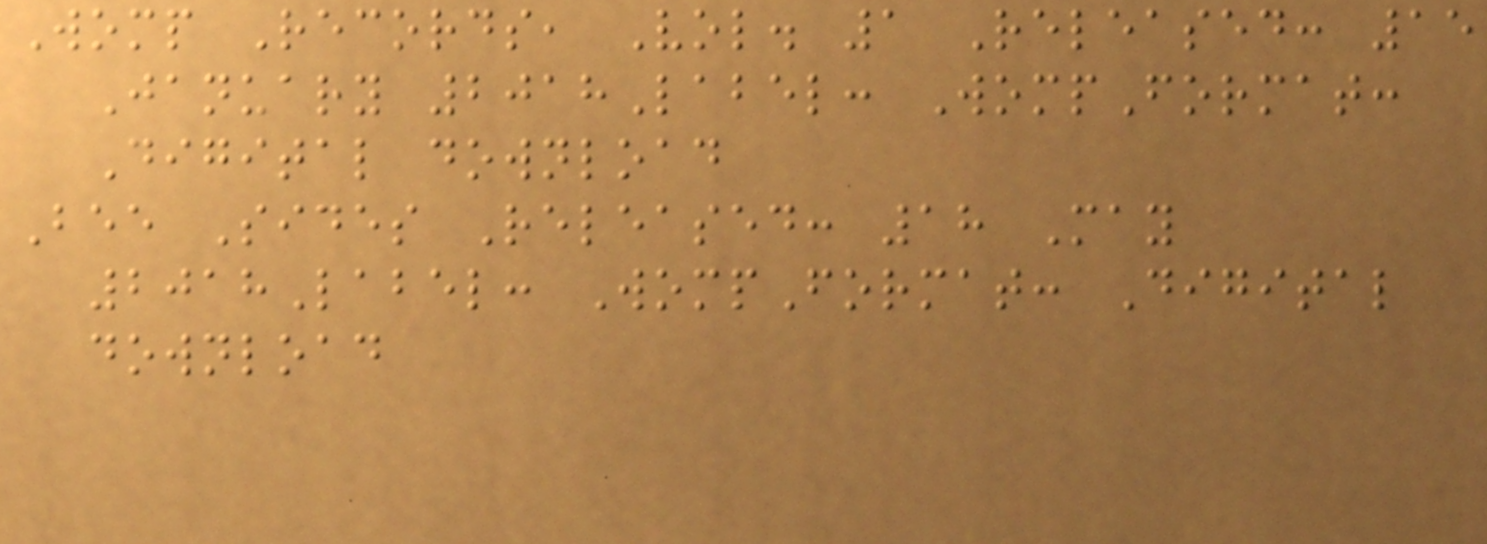Womp Records, Vol. 1 Released: 15
January 2018Label: WompFormat:
Digital download
Bee Sides Released: 18 May
2018Label: WompFormat: Digital
download
